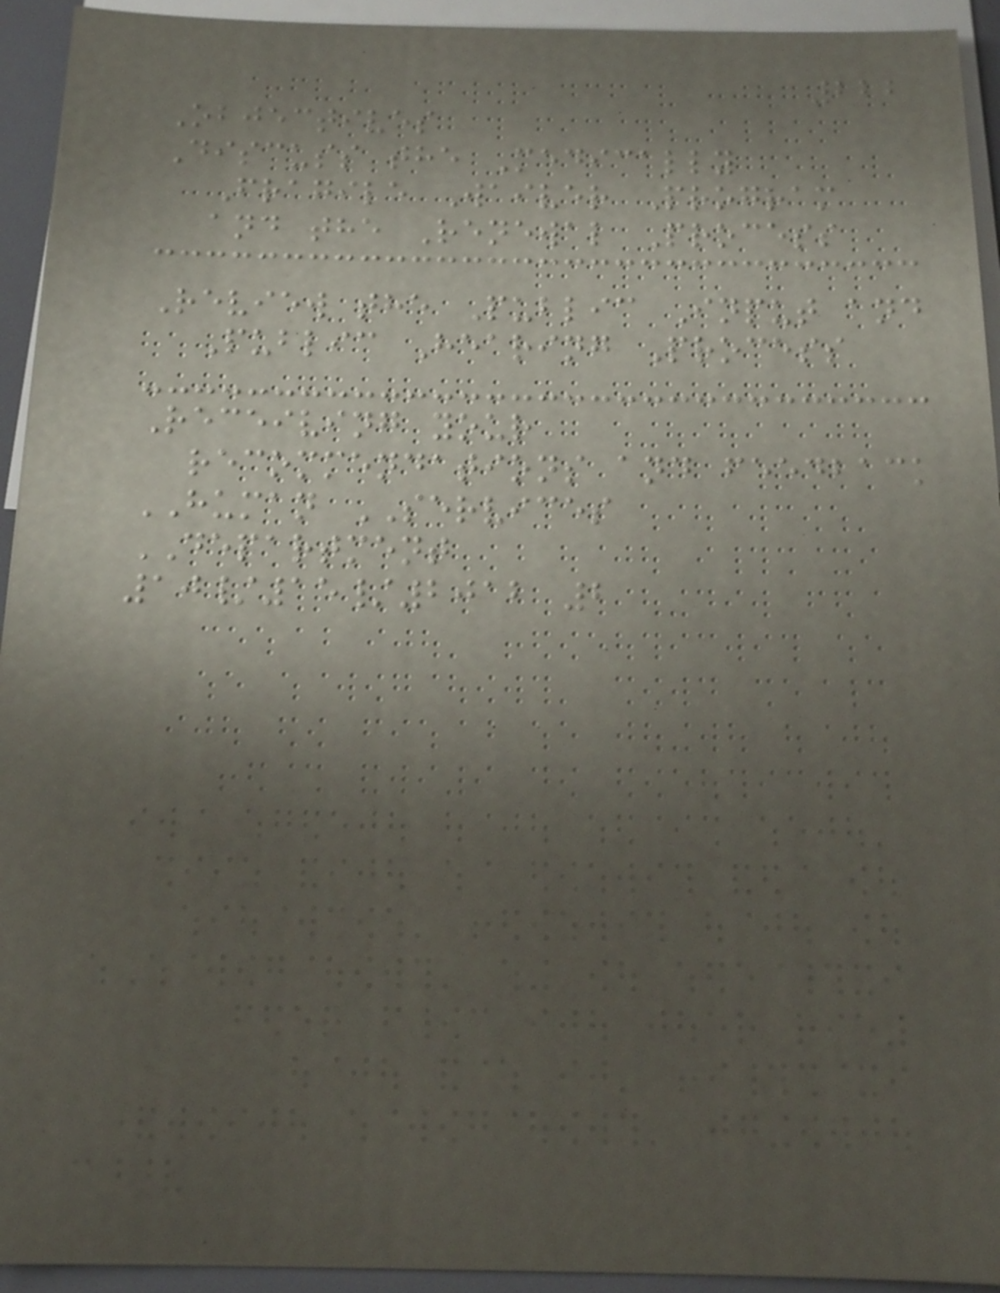222
Objectives
Discuss the Medically
Fragile Waiver Program
and the Renewal Process
Review the Public Input and
Public Hearing Process
Receiving your
recommendations and feedback
HUMAN SERVICES
DEPARTMENT
10/15/2012 2
